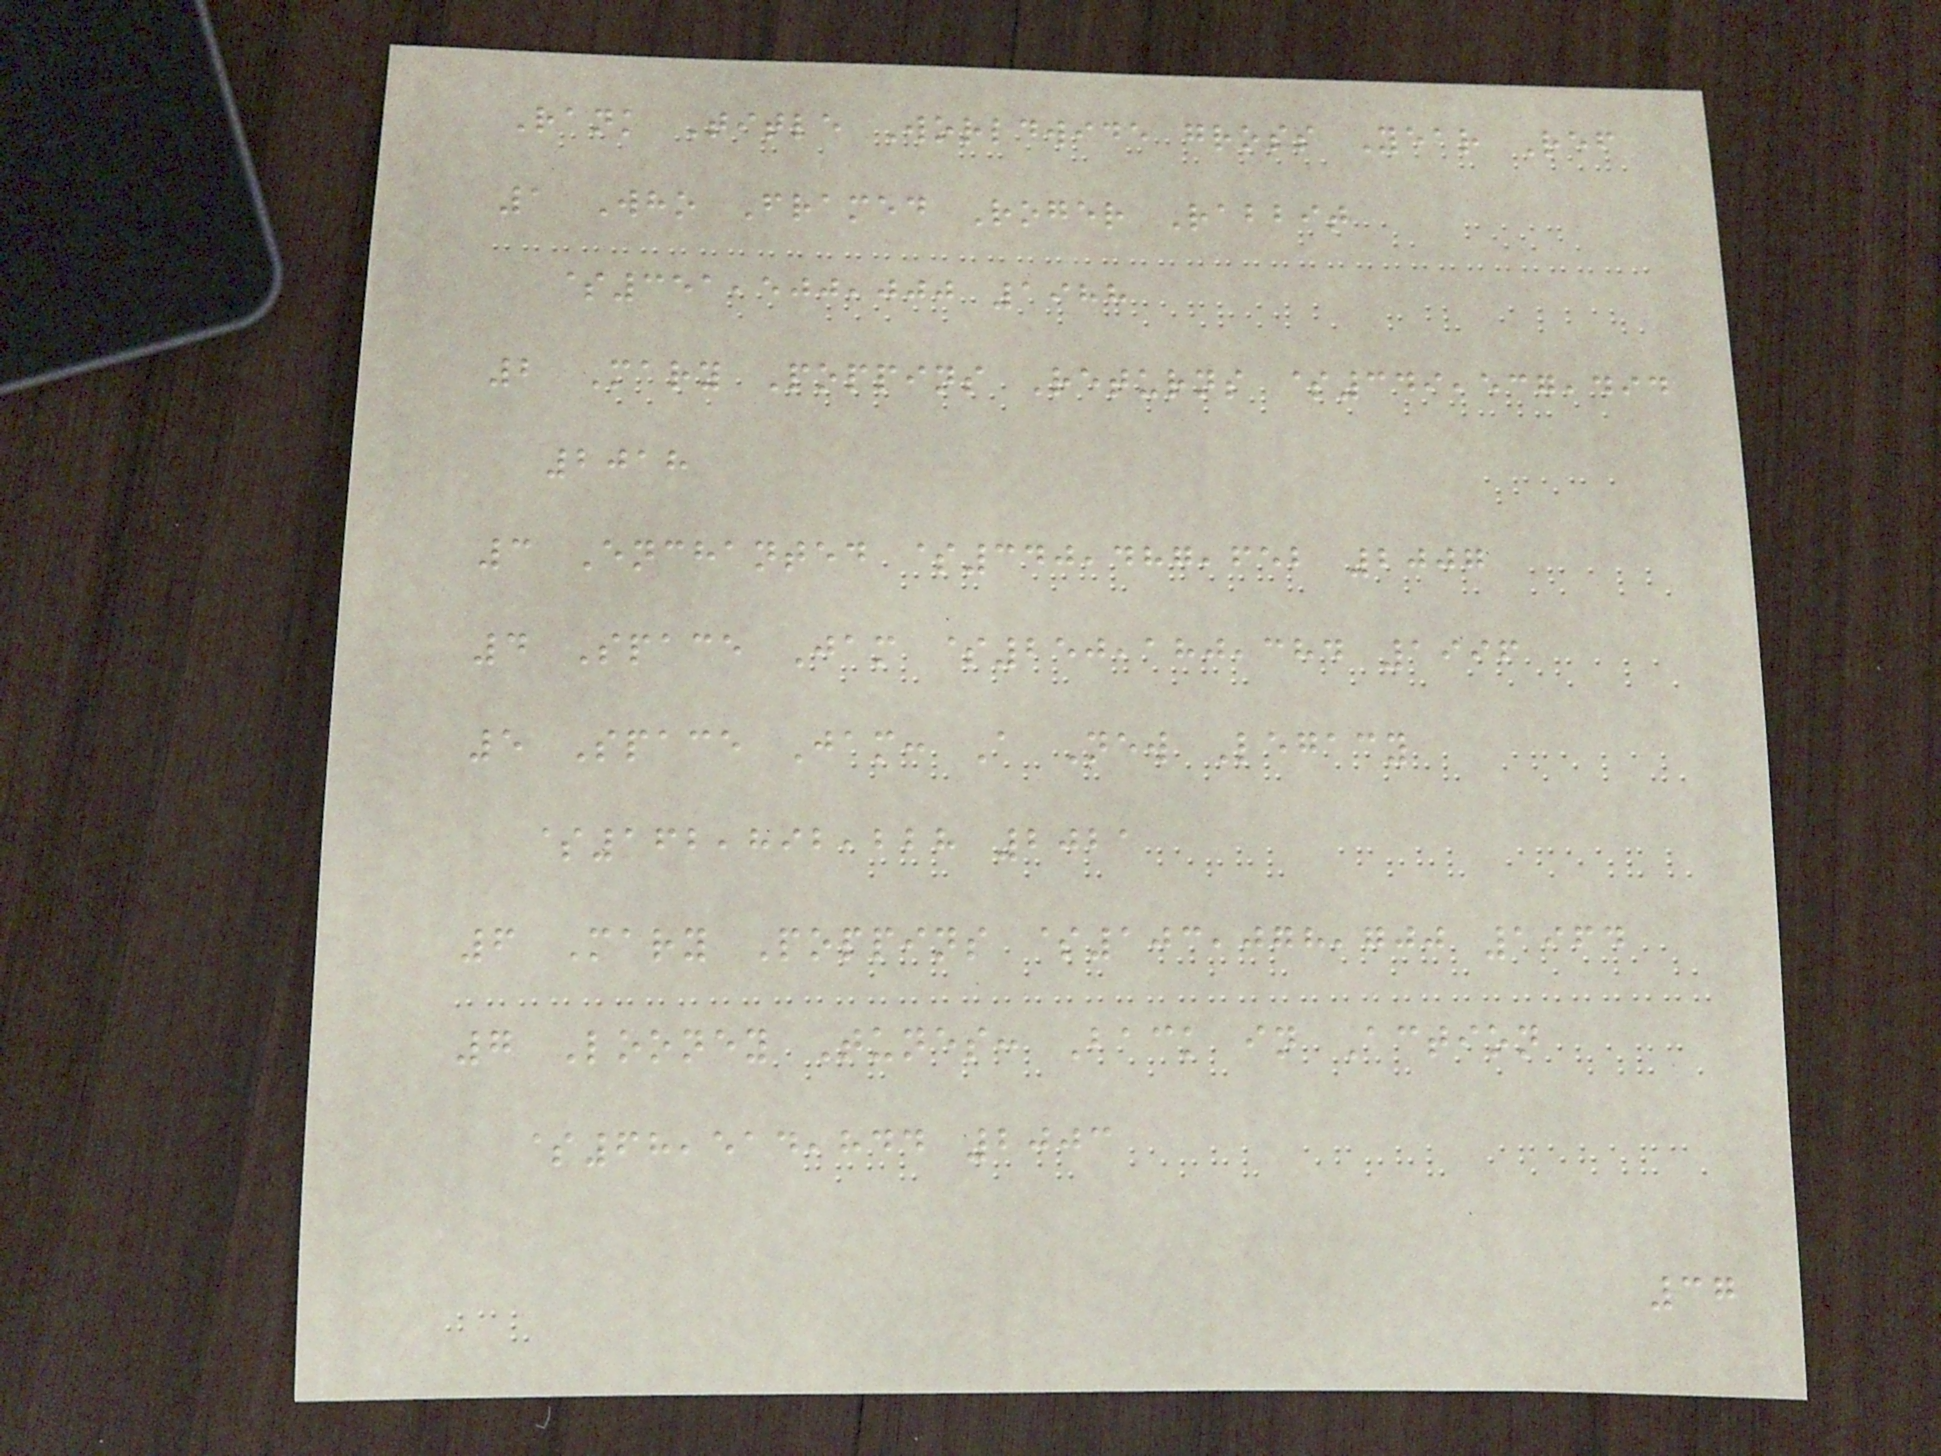Rank Title Worldwide gross Year Ref
1 Who Framed Roger Rabbit
$351,500,000 1988
2 Mary Poppins Returns $349,537,494
2018
3 Enchanted $340,487,652 2007
4 Space Jam $250,180,384 1996
5 Space Jam: A New Legacy
$162,892,228 2021
6 Mary Poppins $103,078,700 1964
7 Looney Tunes: Back in Action
$68,514,844 2003
37
